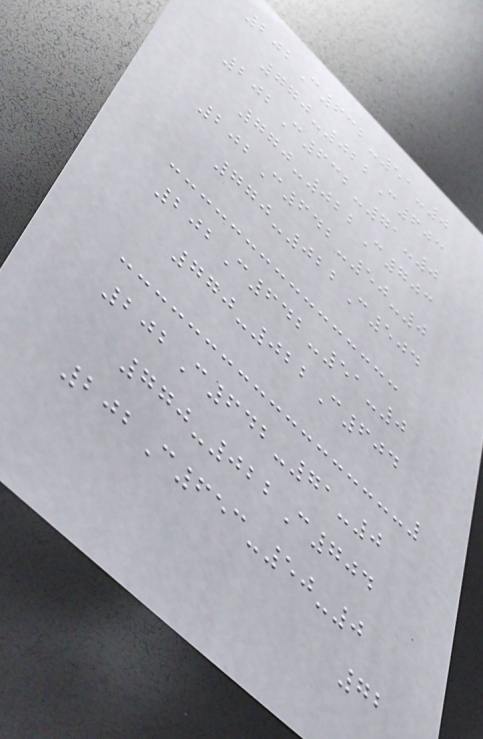202C632-51-0
770-022C603
202C632-71-0
770-022C703
202C642-50-0
770-022C504
202C642-51-0
770-022C604
202C642-71-0
770-022C704
202C653-50-0
72
